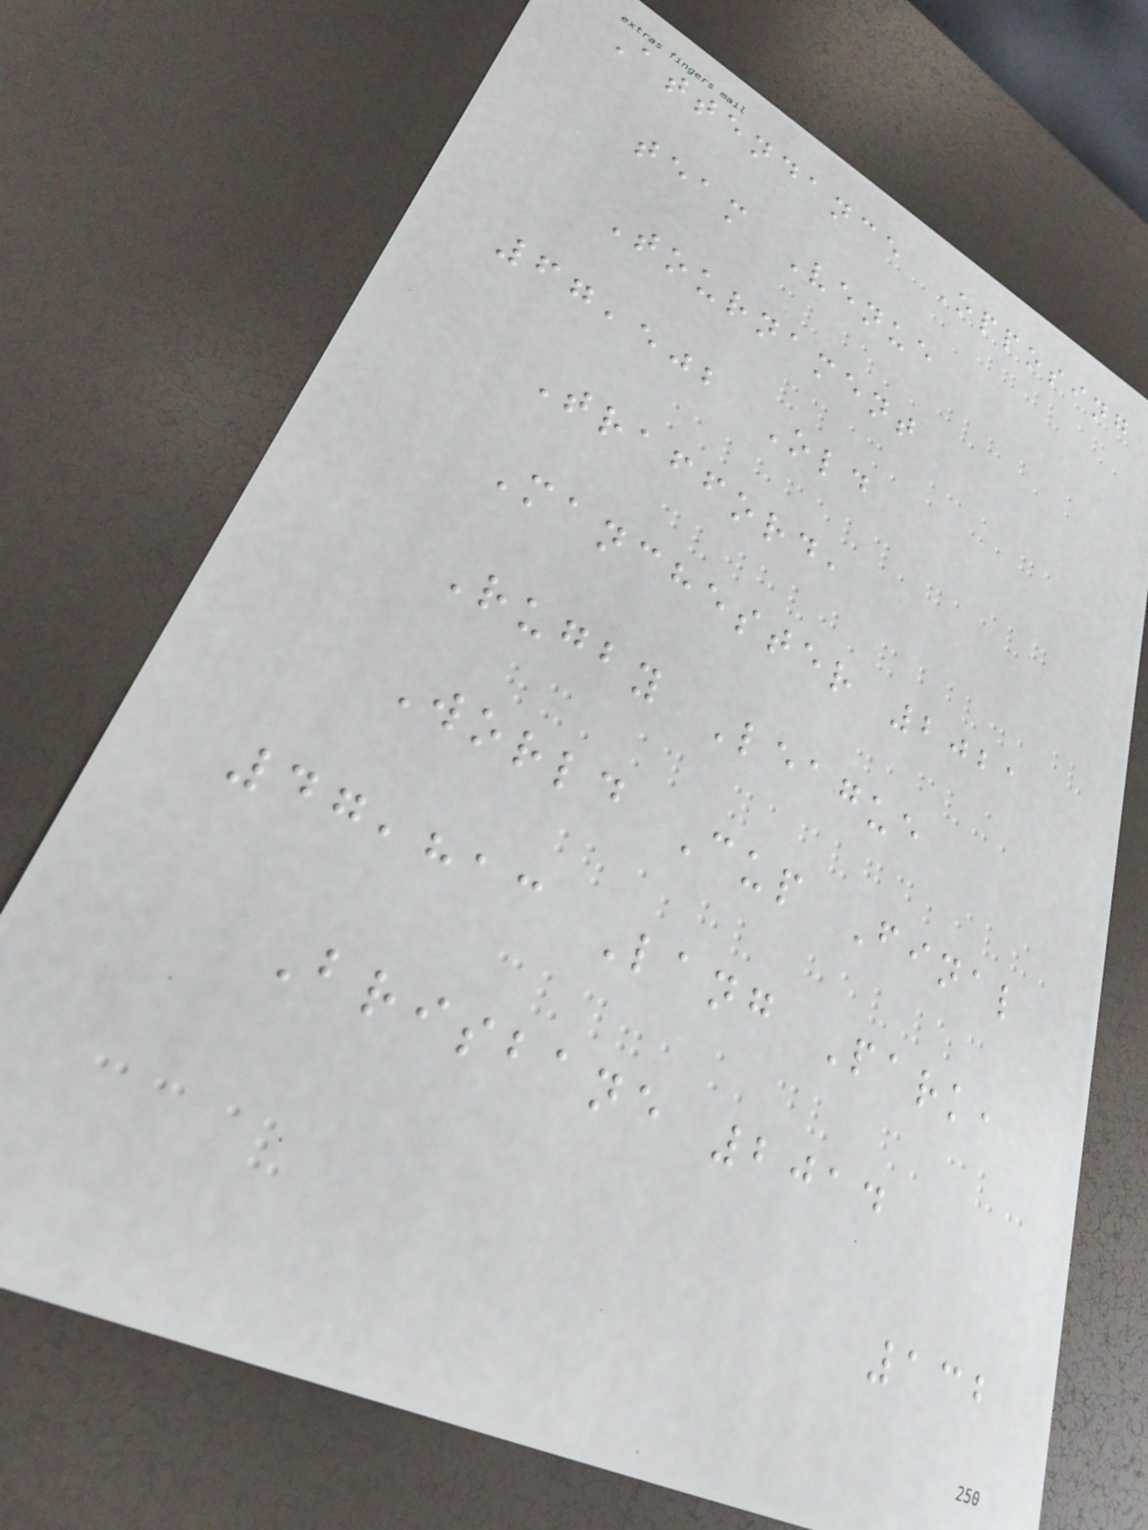Attendance Opposing
team Venue
Tournament
67,502 Old
Trafford,
Manchester 2021
Rugby League
World Cup Final
47,813 Lang Park,
Brisbane 2014
132
